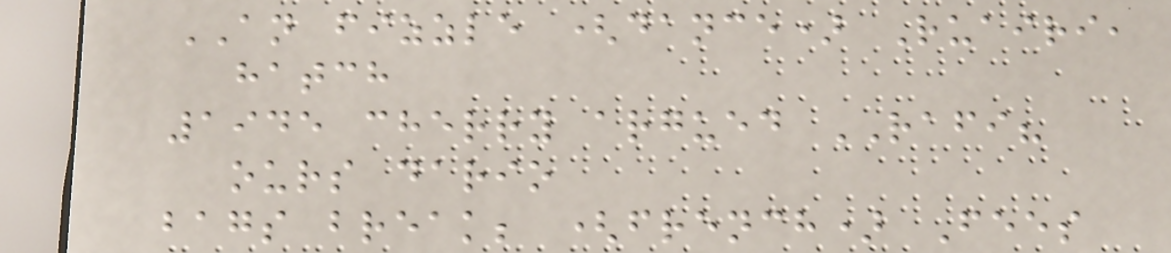AN fizzle (dance) Ruairi,
hatch
1945 cherry argued RAFI?
ours dario
bags break; (french) Fees
